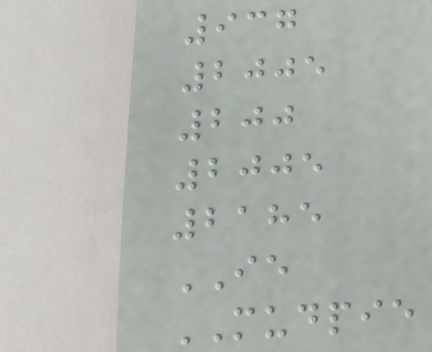937
2005
200
2005
2185
IE
MUDPIE
